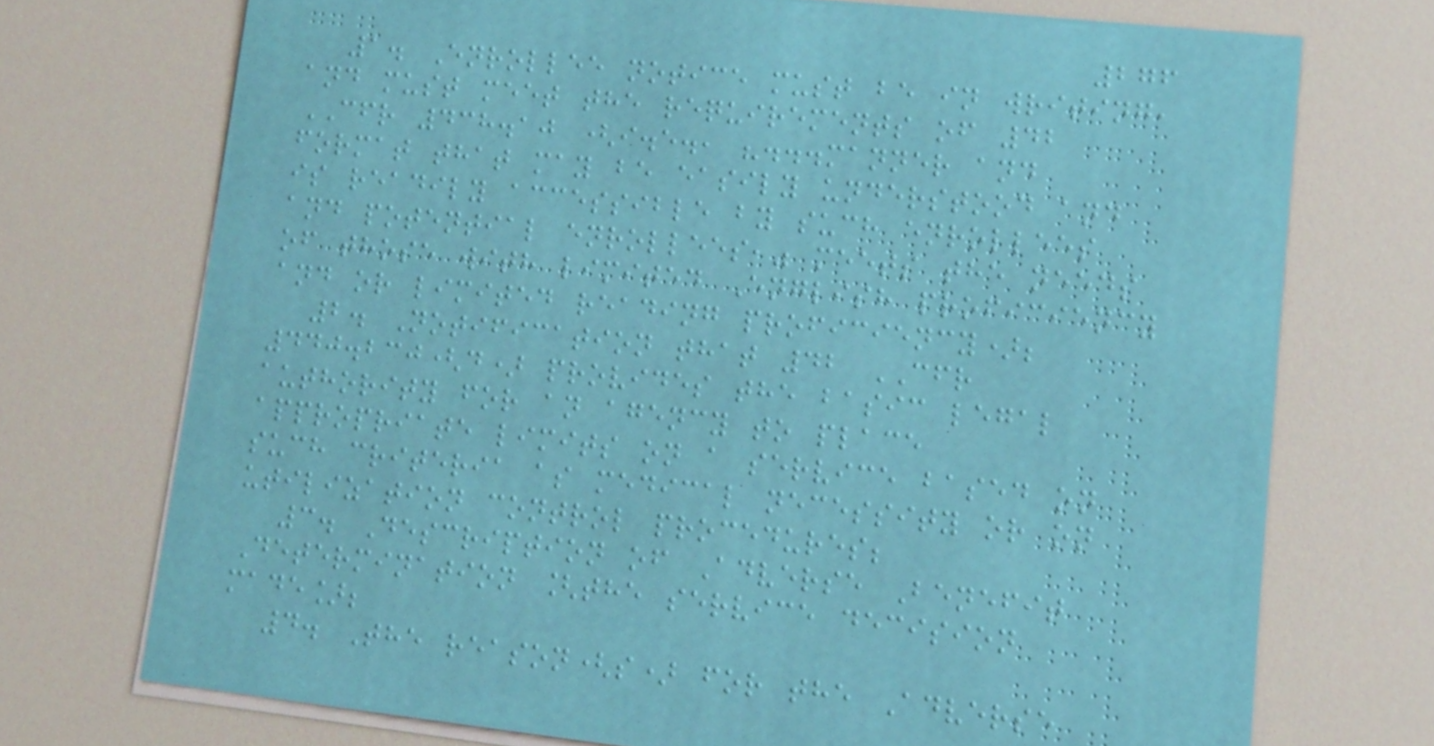276
1. Enrollee notice must be in writing,
and must meet the requirements of 42
CFR 438.10 (i.e., "...manner and
format that may be easily understood and
is readily accessible by such enrollees
and potential enrollees," meets the needs
of those with limited English proficiency
and or limited reading proficiency);
2. Notification that 42 CFR
440.230(d) provides the basic legal
authority for an agency to place
appropriate limits on a service based on
such criteria as medical necessity or on
utilization control procedures;
3. Description of Adverse Benefit
Determination [the service decision
made];
4. The reason(s) for the Adverse
